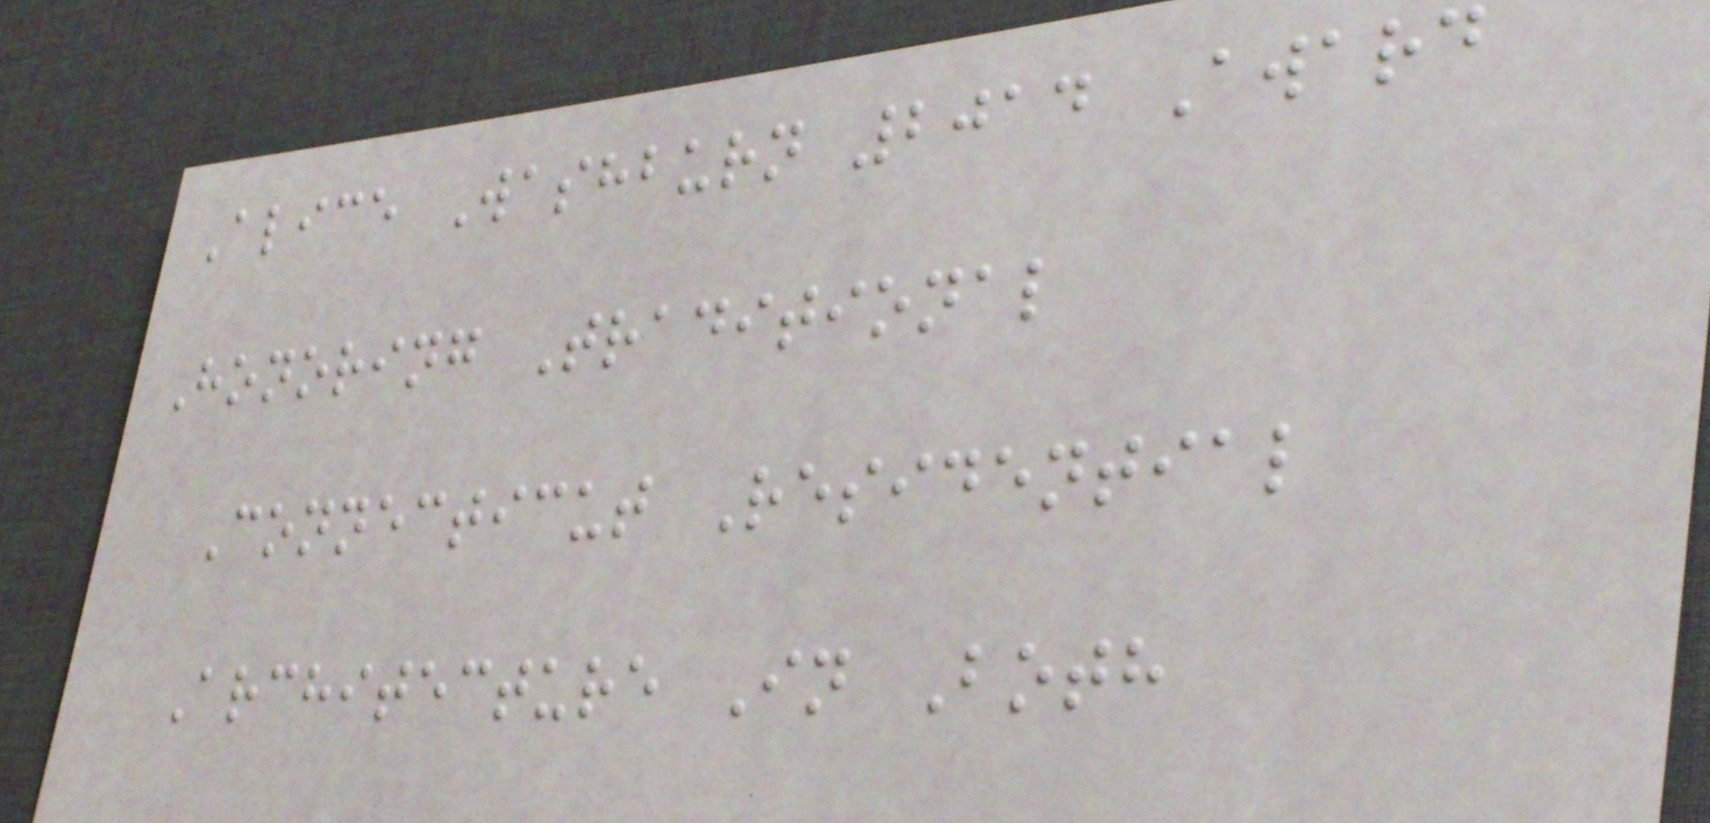Alice Washburn 2014 Award
Honoring Traditional
Connecticut Residential
Architecture In Both
